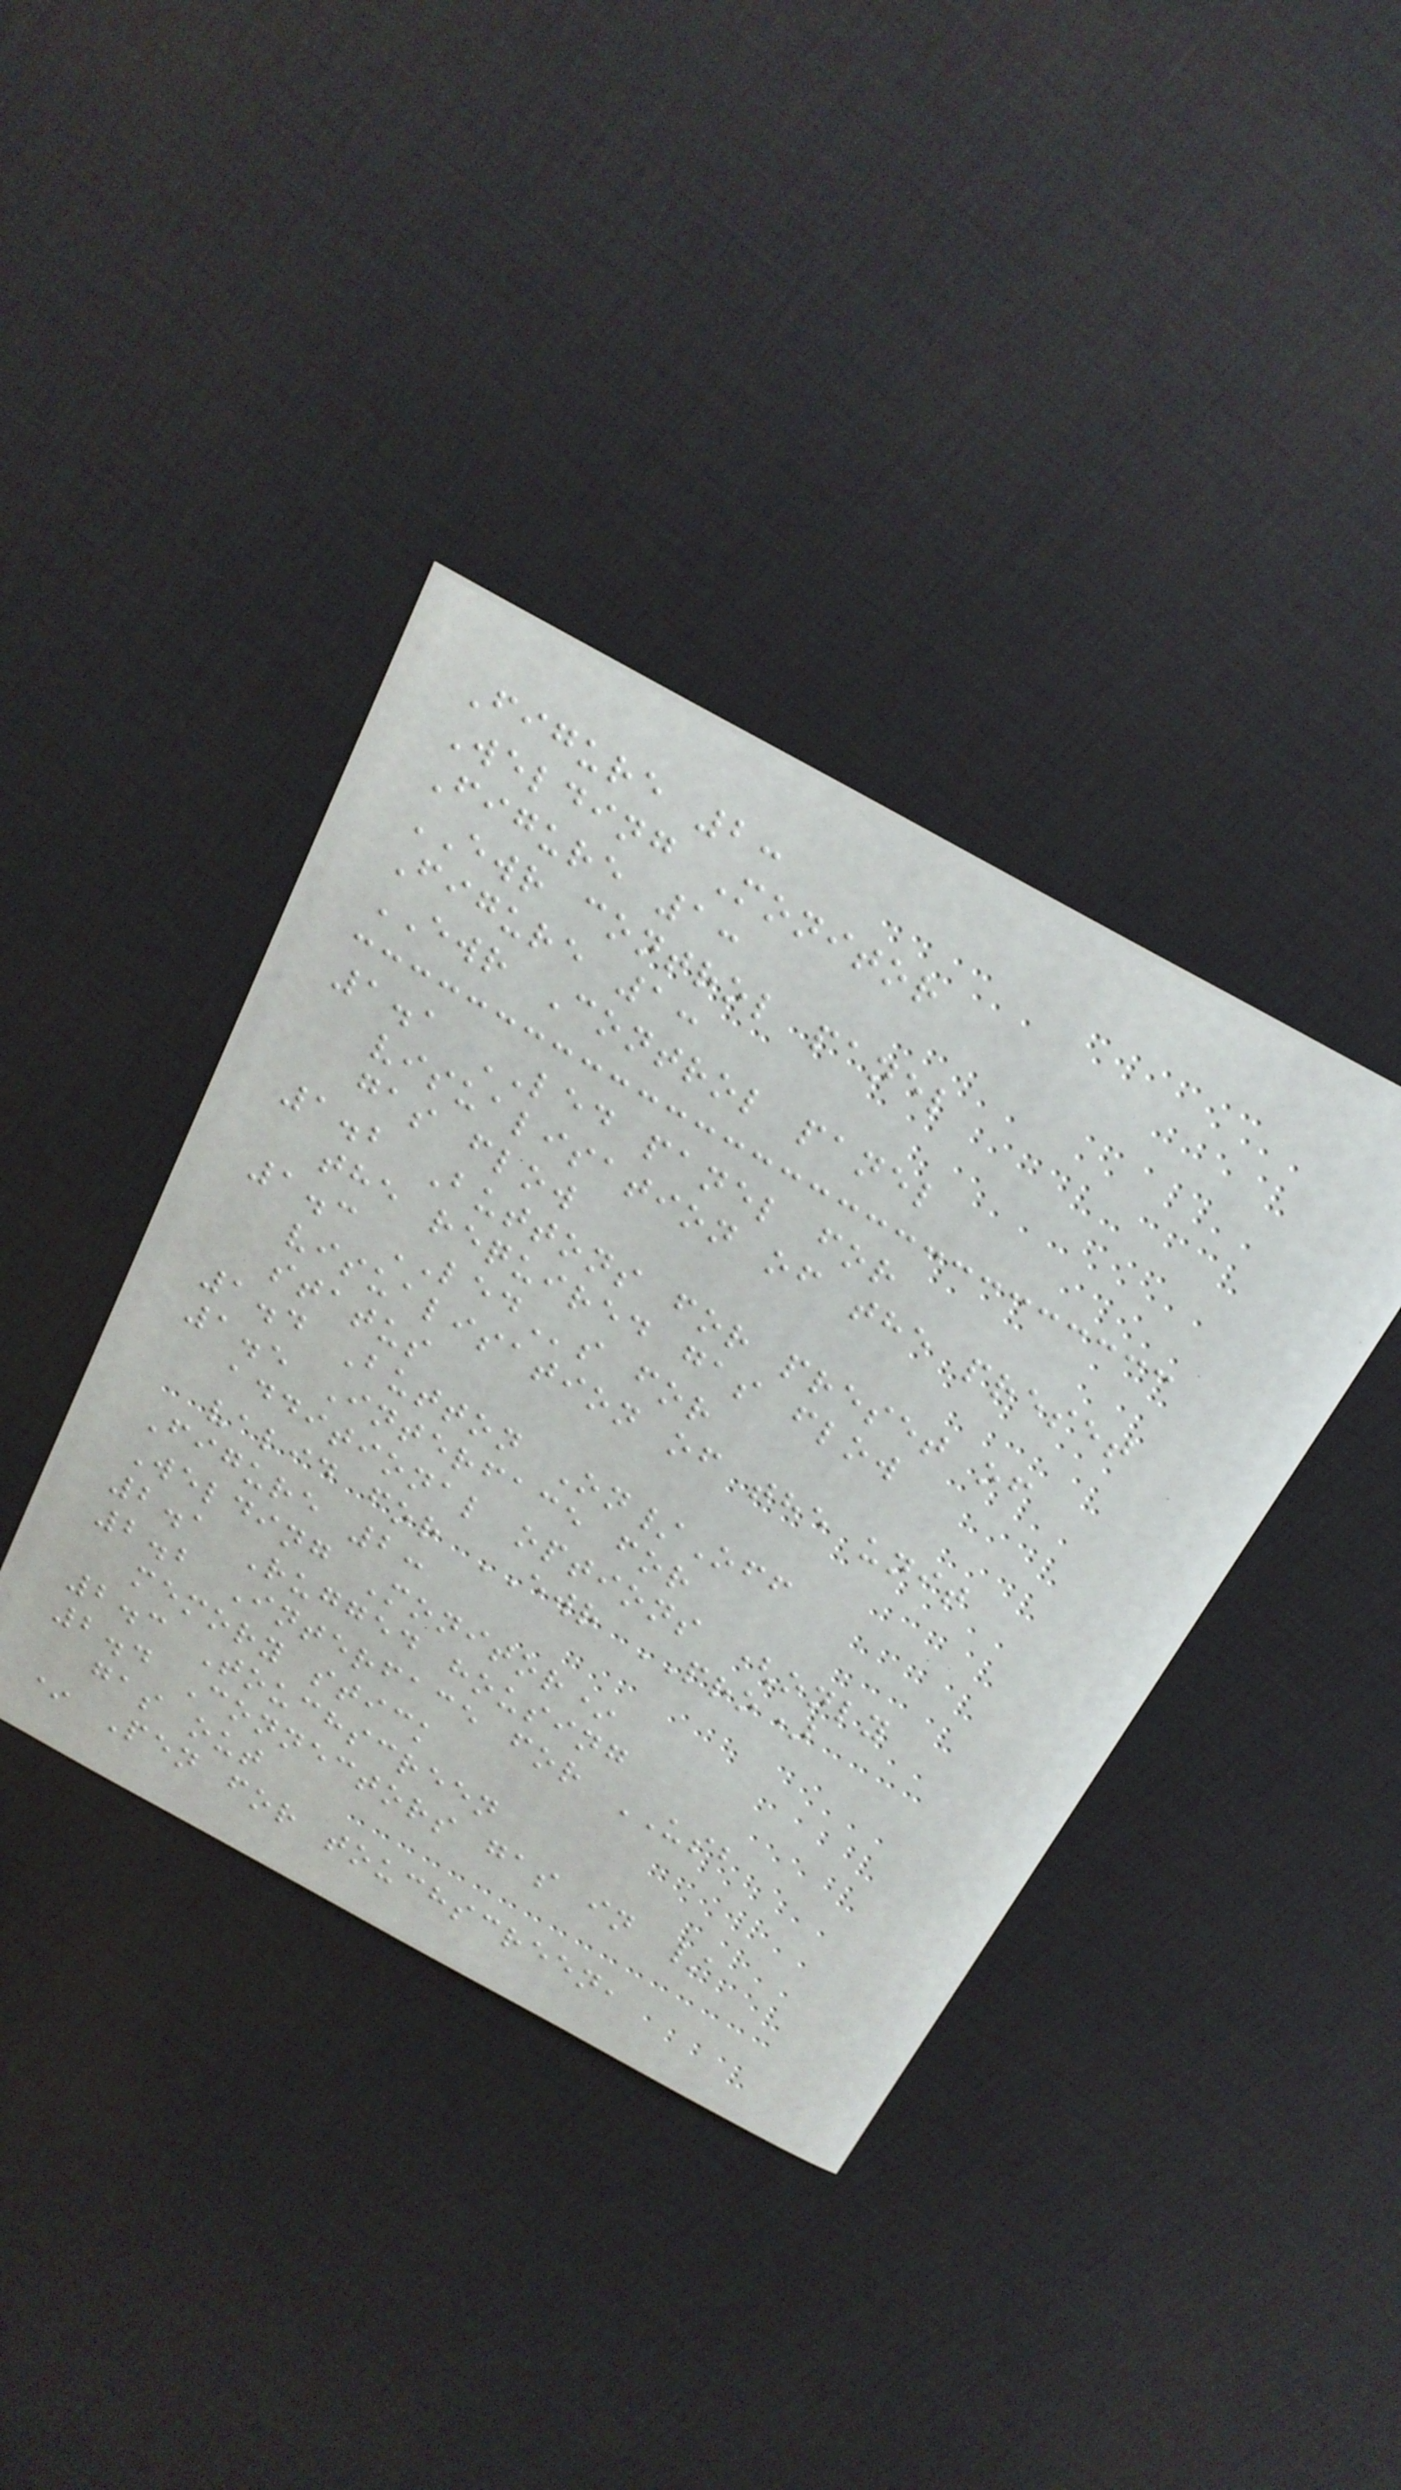Figure 2:
Welding Monitor
Figure 1:
EWR control panel
Figure 1:
EWR Control panel
1.1 LED panel for
visualisation of the preset
gas flow
1.2 Buttons for preset of
the required gas flow
1.3 LEDs for
visualisation of the unit
status
1.4 Button On/Off
1.5 Interface for
additional options (only
valid for EWR PRO)
Figure 2:
Welding Monitor*
2.1 Rugged housing
2.2 Interface for USB
memory stick
2.3 Touchscreen
2.4 Connectors gas in /
gas out
* Pen for touchscreen,
